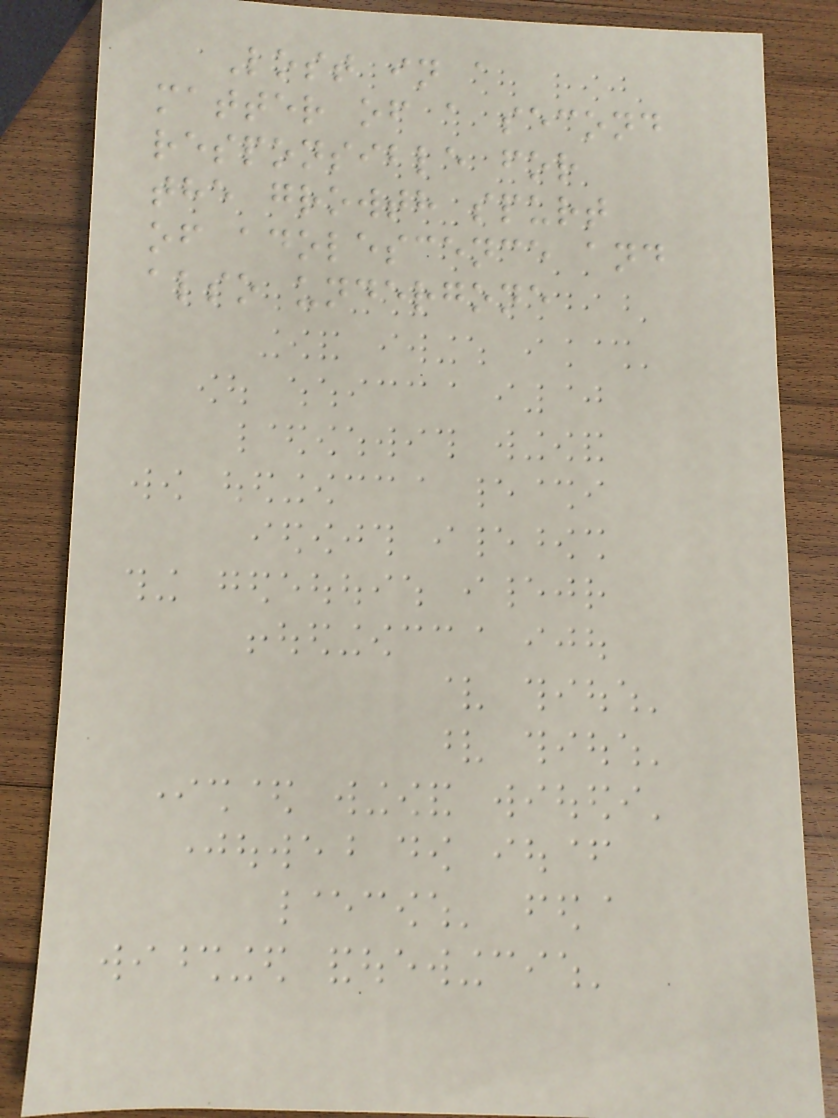Lost in a
matter of a second
responsible for
the growth spurt
of adolescence and
also undergone
